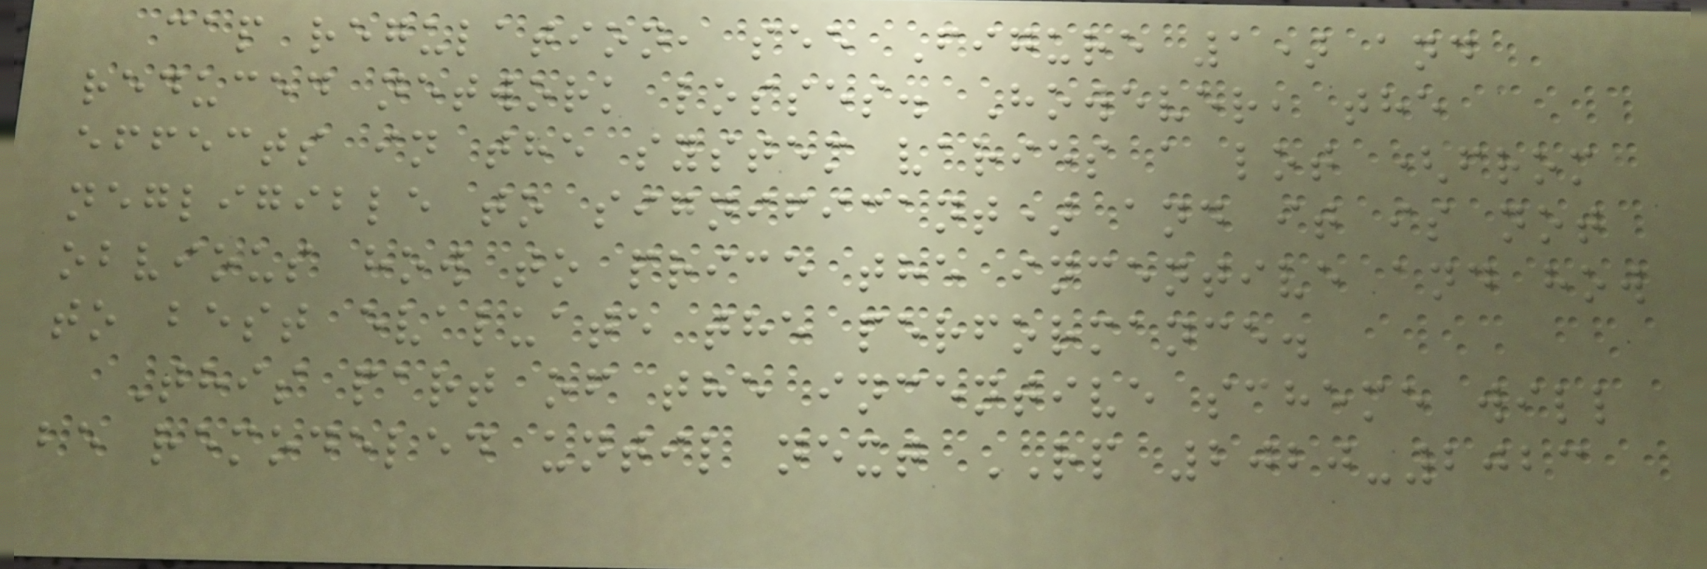cap regulation, see Figure 1) and
reduced network losses. However, the
effects in the system varies a lot (from
negligible to significant) and it is not
obvious how to price the incentive and how
to best evaluate the performance.
This part of the incentive scheme will
be remodeled until next RP 2020-2023
